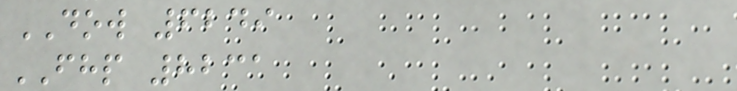DOW 6249
FHP 8231
